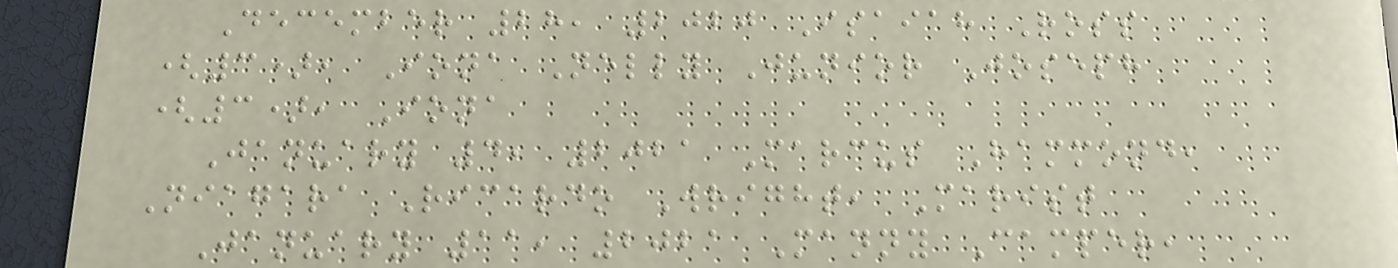December 28, 2020 Isaiah Ross
(3), Iona Nelly Junior Joseph
(3), Iona
January 4, 2021 Marcus Hammond,
Niagara Ricardo Wright, Marist
January 11, 2021 Manny Camper,
